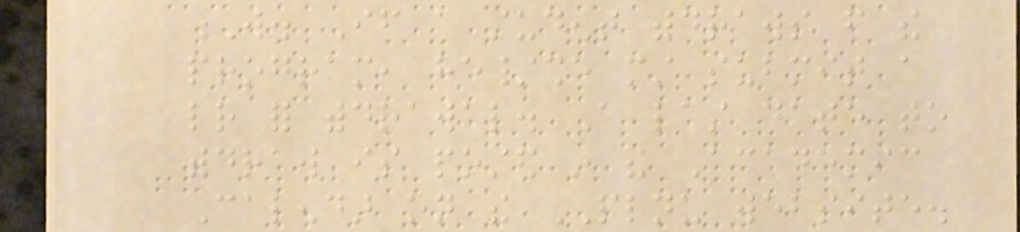W. If a student withdraws from the
program, he/she must submit a
letter for withdrawal. A last date to
withdraw is posted in the Academic
Calendar on the PLNU website.
